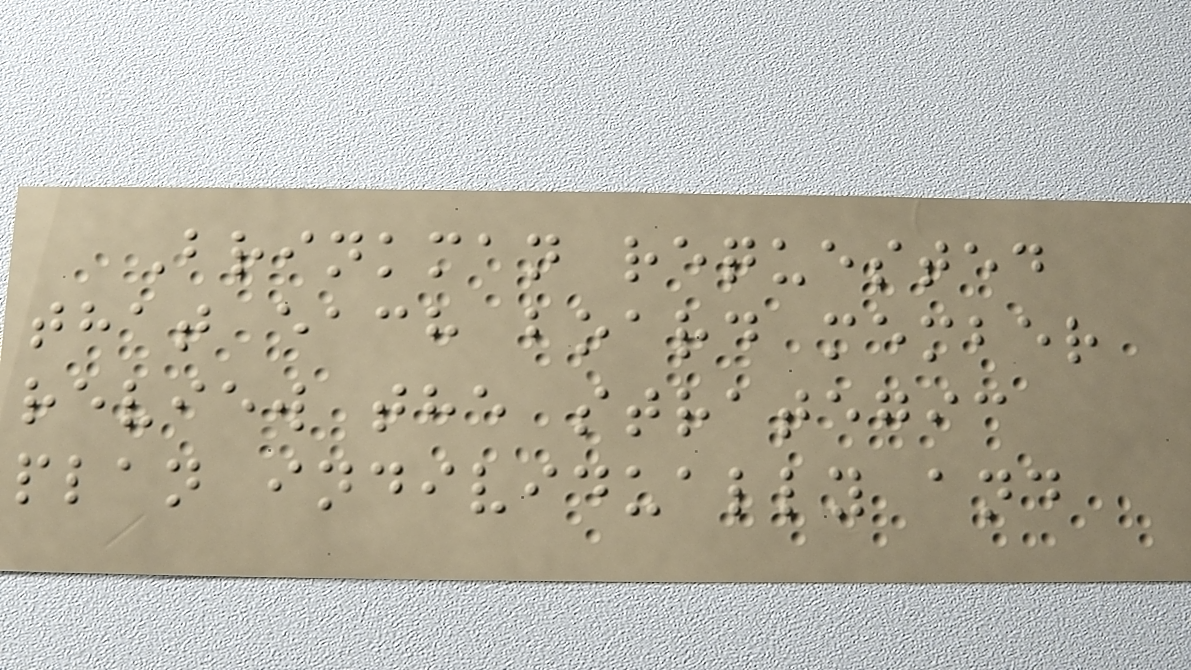Brinkman requested
that each board member
review the strategic
plan individually and
